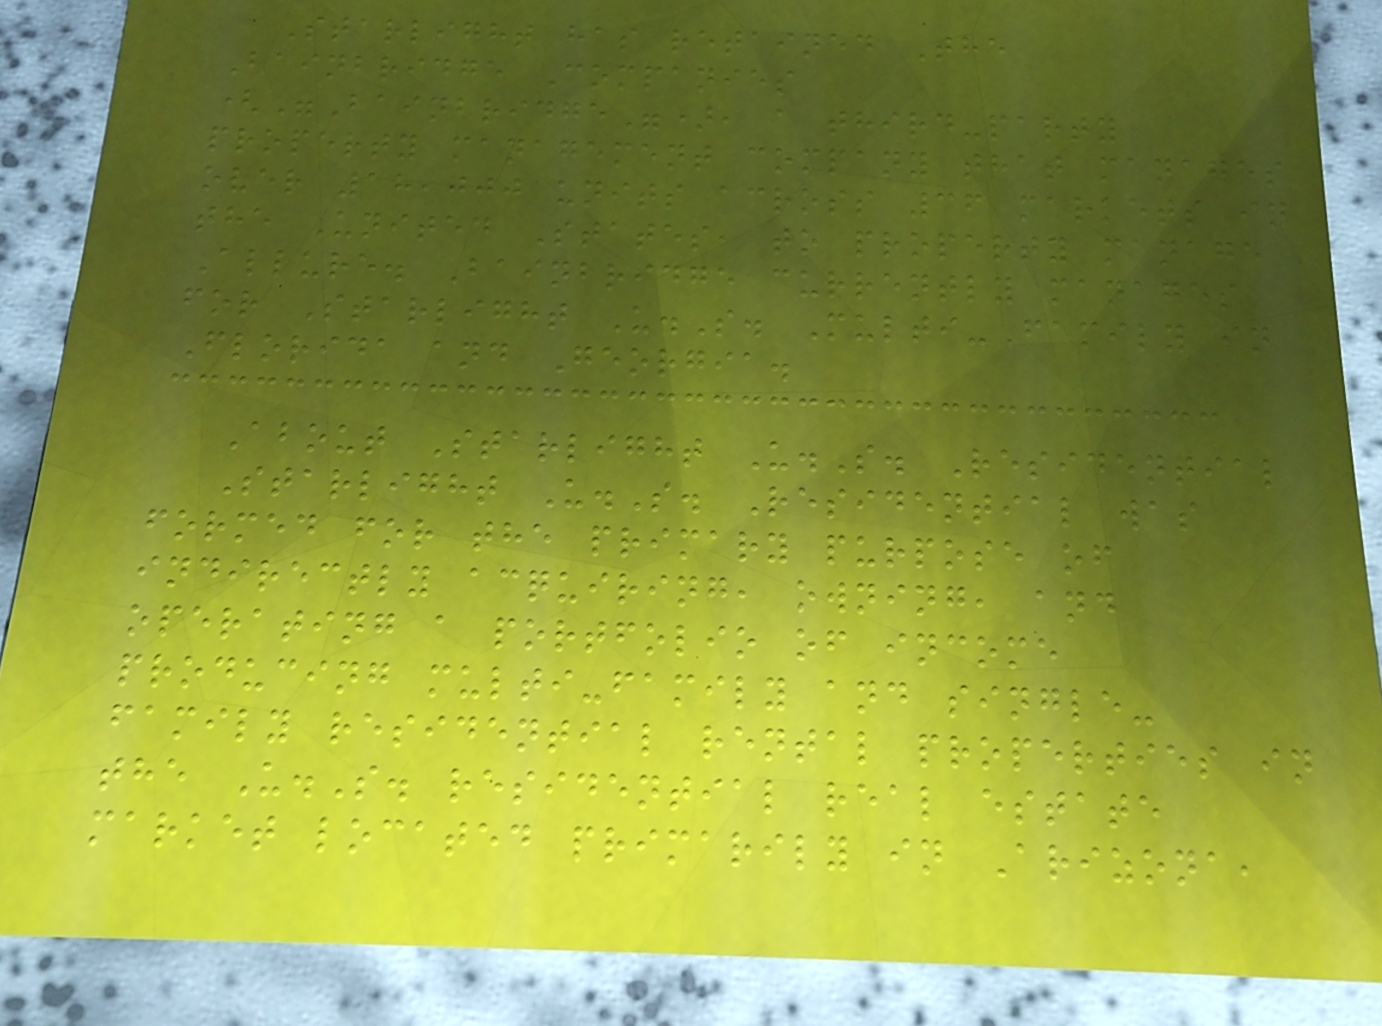Starlight has retained The
Bainbridge Companies
("Bainbridge"), a third-party
property management company that manages
over 18,000 units across 36 markets in
the United States, to property manage
Allure. Bainbridge currently manages
for Starlight U.S. Multi-Family in
Florida and Georgia.
About Starlight U.S. Residential
Starlight U.S. Residential was
formed for the primary purpose of
indirectly acquiring, owning, and
operating a portfolio of income
producing multi-family and single-
family residential rental properties in
the U.S. residential real estate
market located primarily in Arizona,
